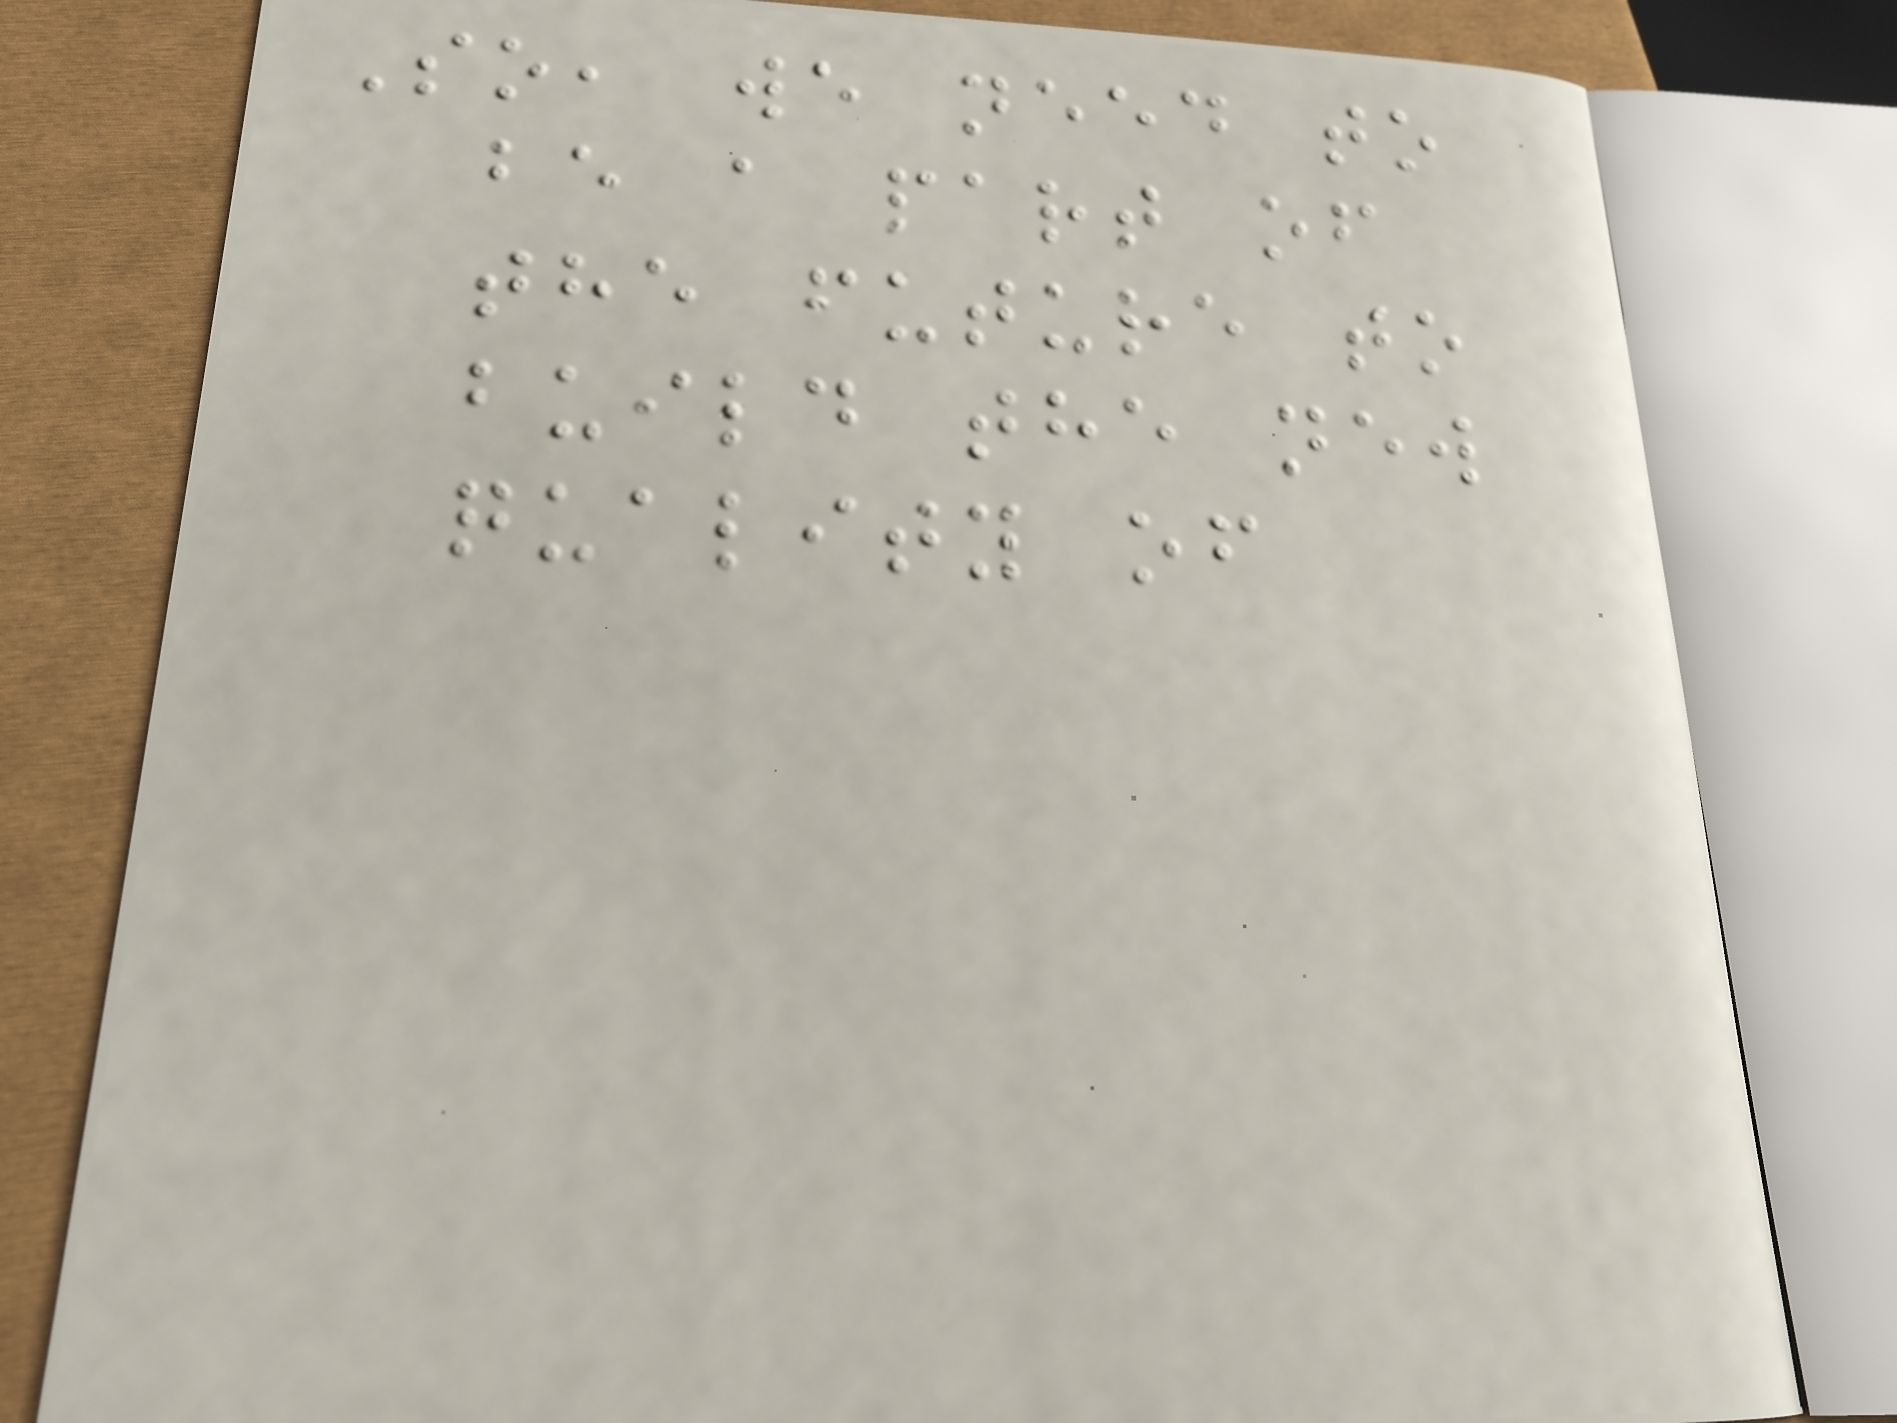So, we need to
be a part of
the future to
build the new
quality of
